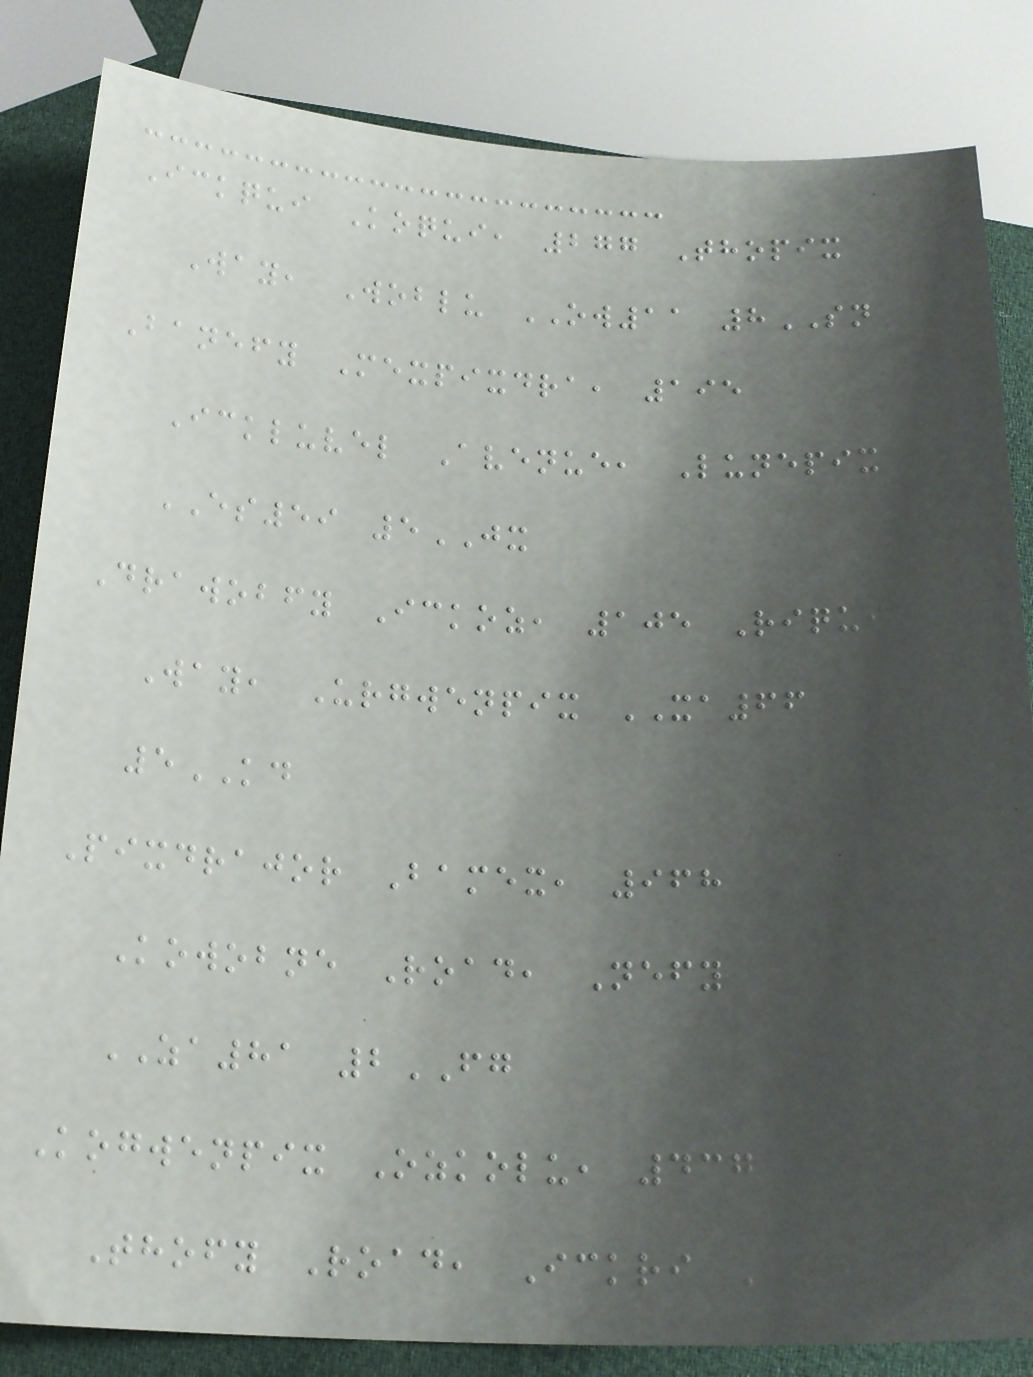Ickqui Koqui, 277 Thopix
Way, Woblu OW11 8SN
Banefy Mexpixdra, 195
Ickluvel Avenue, Lunepix
ES59 5JX
Drawobfy Ickoz, 105 Riqui
Way, Urgwenpix XA66
5KD
Pixdrajor Bamex, 968
Kowobne Road, Nefy
ZA81 2FG
Kogwenpix Ozkolu, 437
Thofy Road, Ickri HH32
